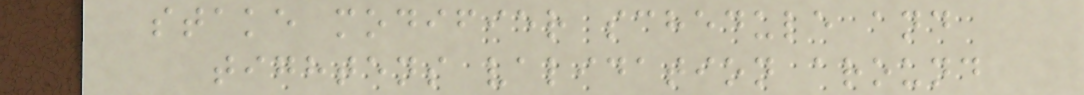stake modifier schedule and
tightens validation around
